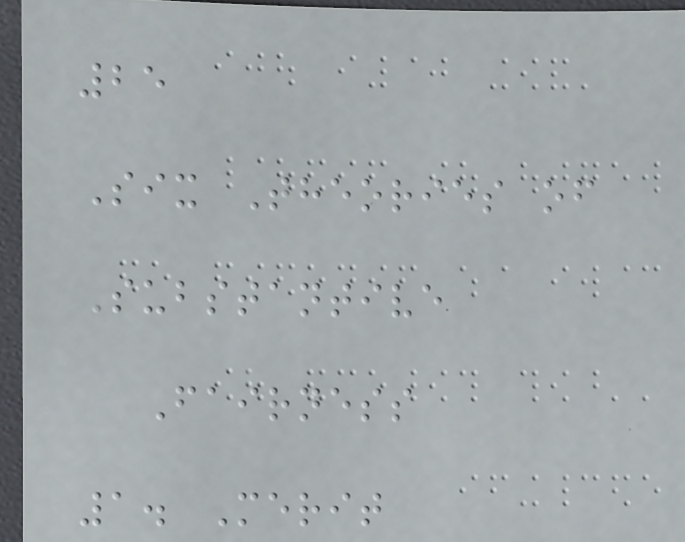25
Six Theories of
Substantive
Fairness
1. Merit
